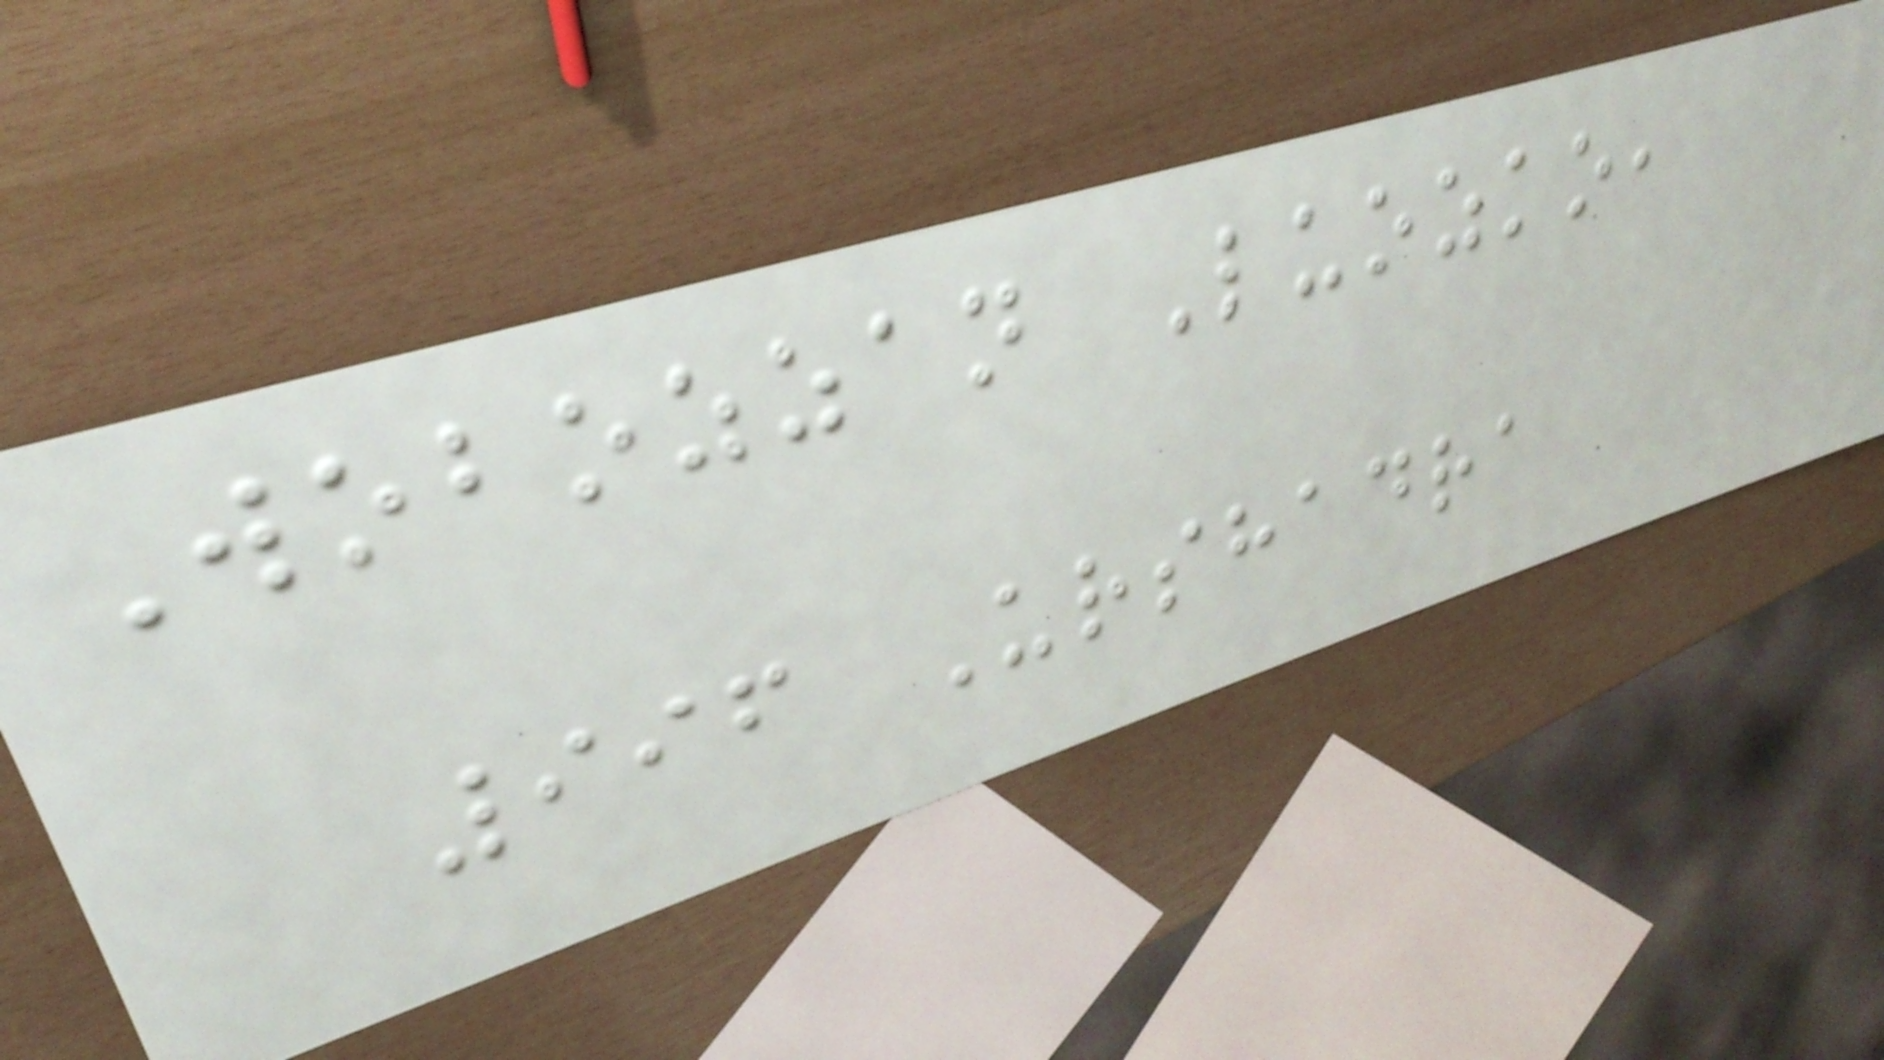Wobozzan Luozko,
996 Urshadra
